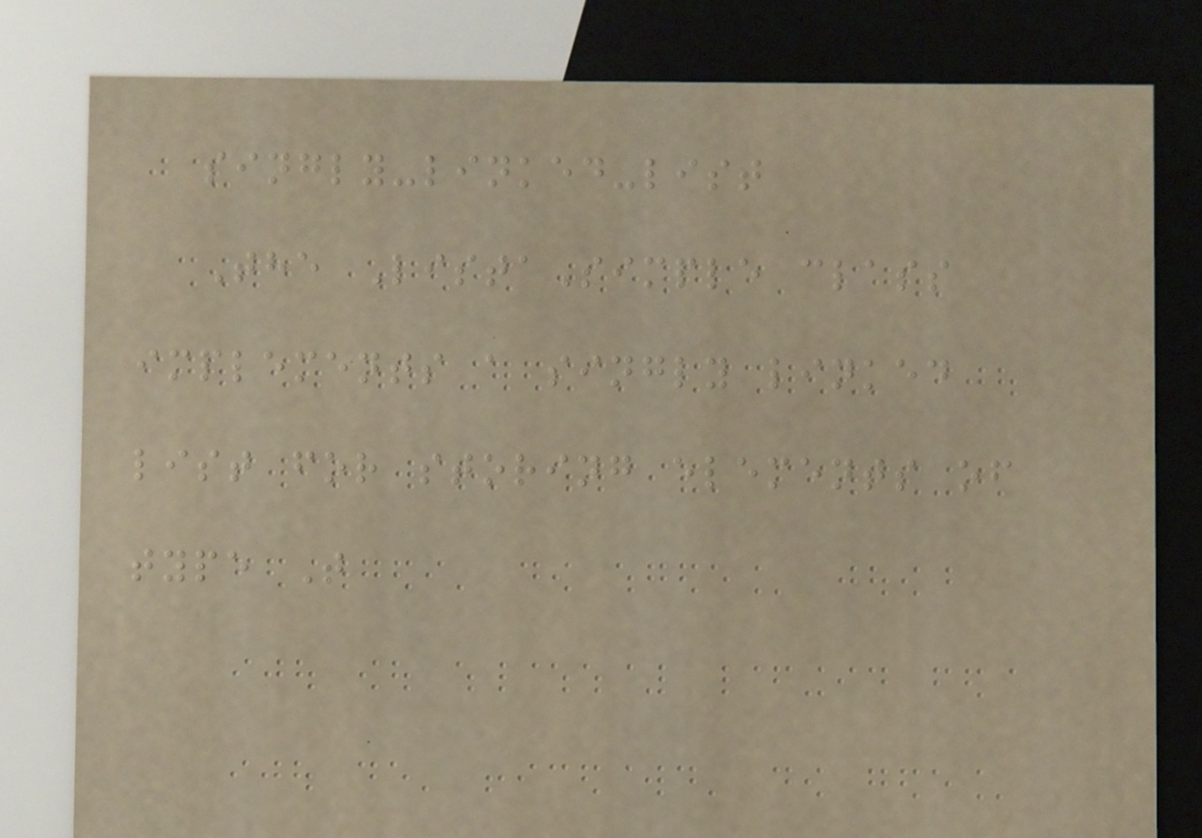singly-linked-list
The ListaSimple class
implements a singly linked
list for storing elements of
type T
